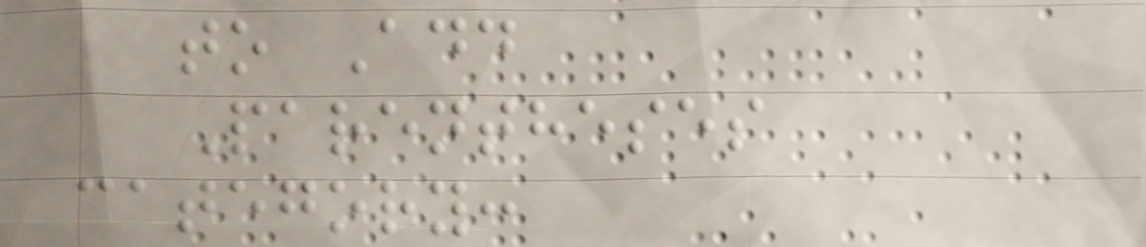to Add
Parentheses
category:
